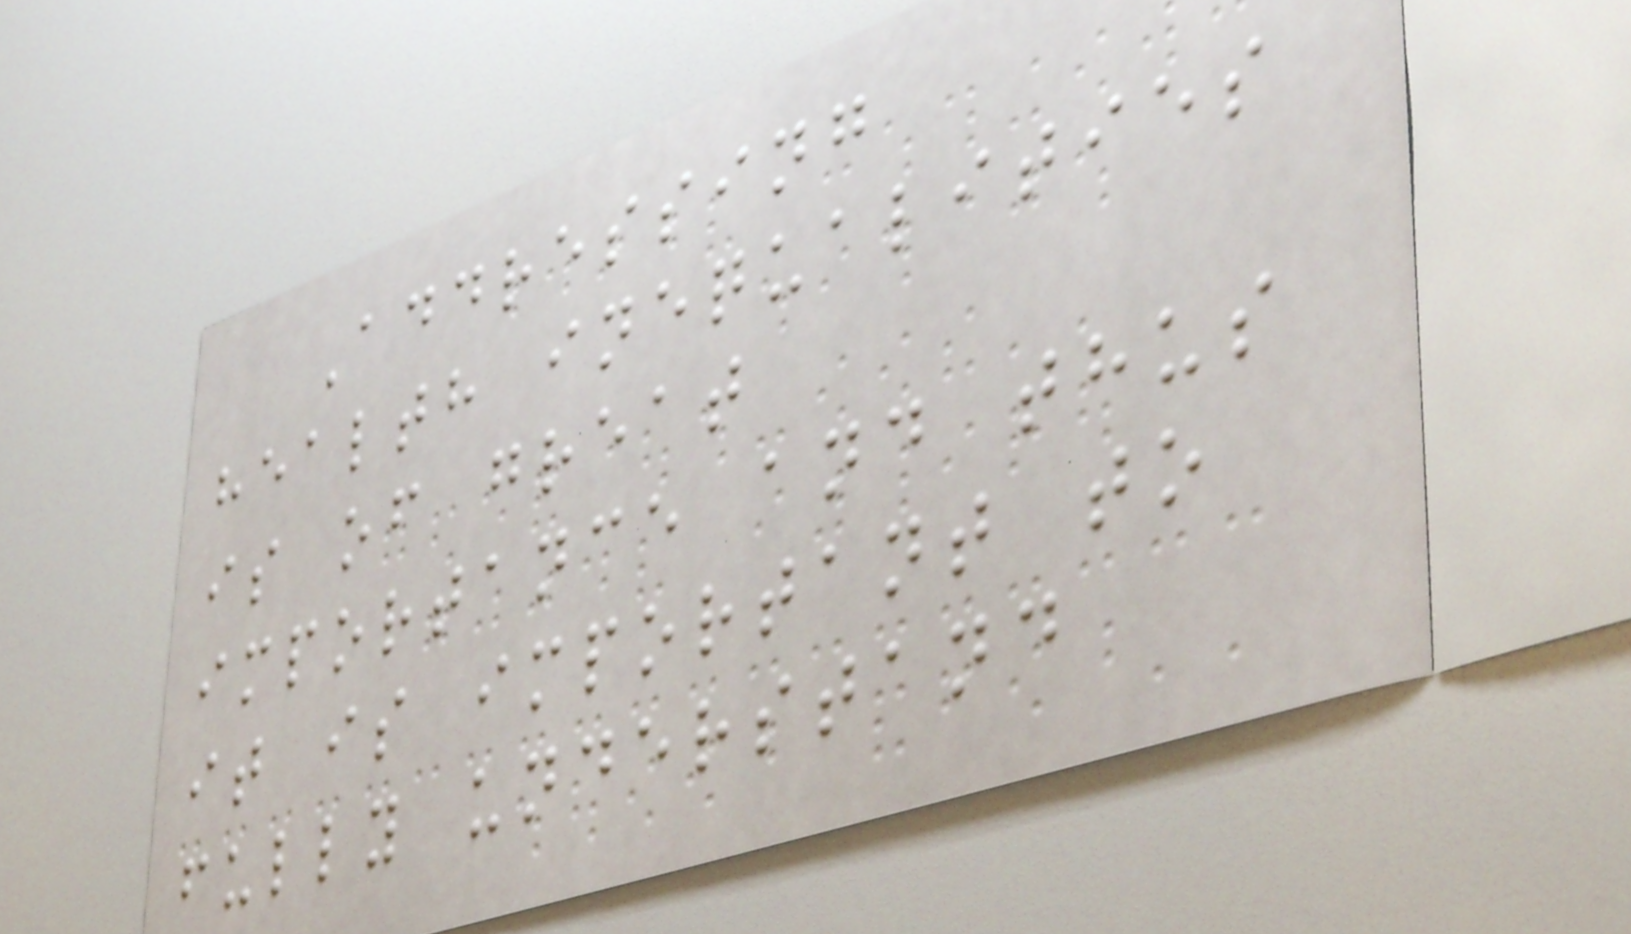Addressing
health inequalities
is of great
importance and thus
it is important to
fully understand
